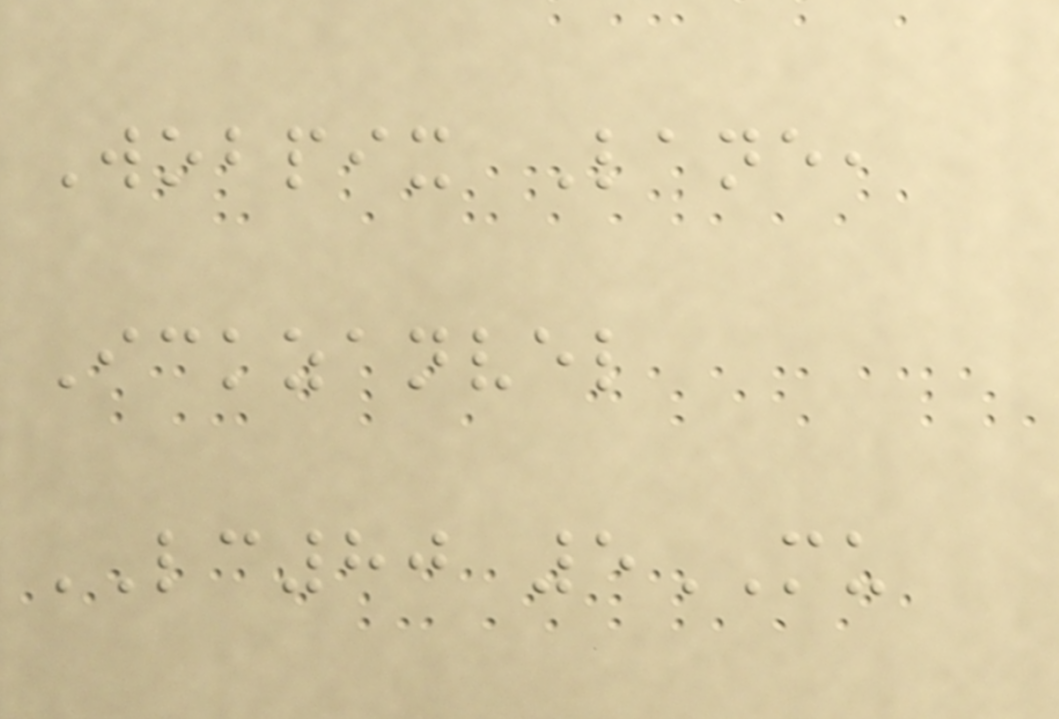Wobpix Lane,
Ickzanvel
LC80 5MU
